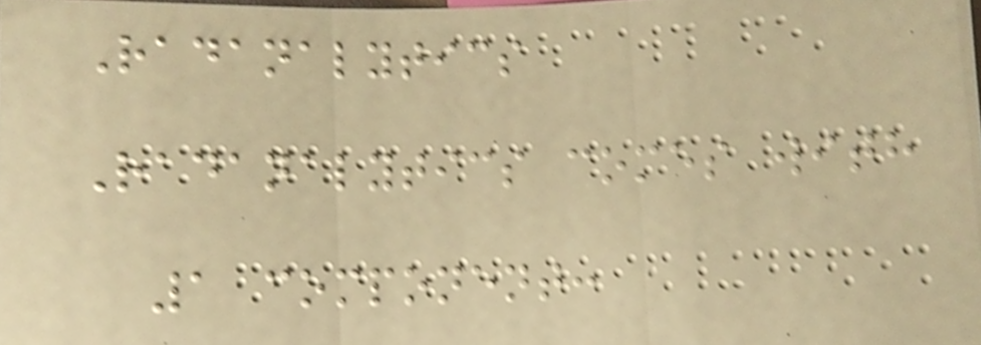Radanalytics
Radanalytics comes with
1 component:
